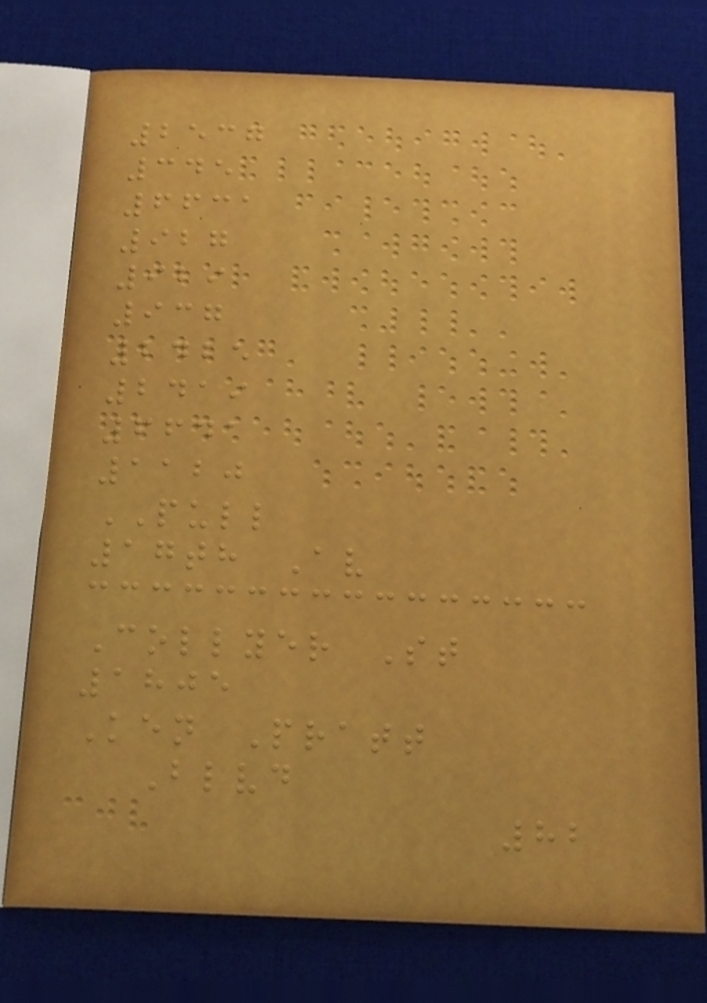2537
345
6631
927
929
937
2425
2419
6641
1120
PULL
17th Av
Collyer St
1805
Ken Pratt
Blvd
82
